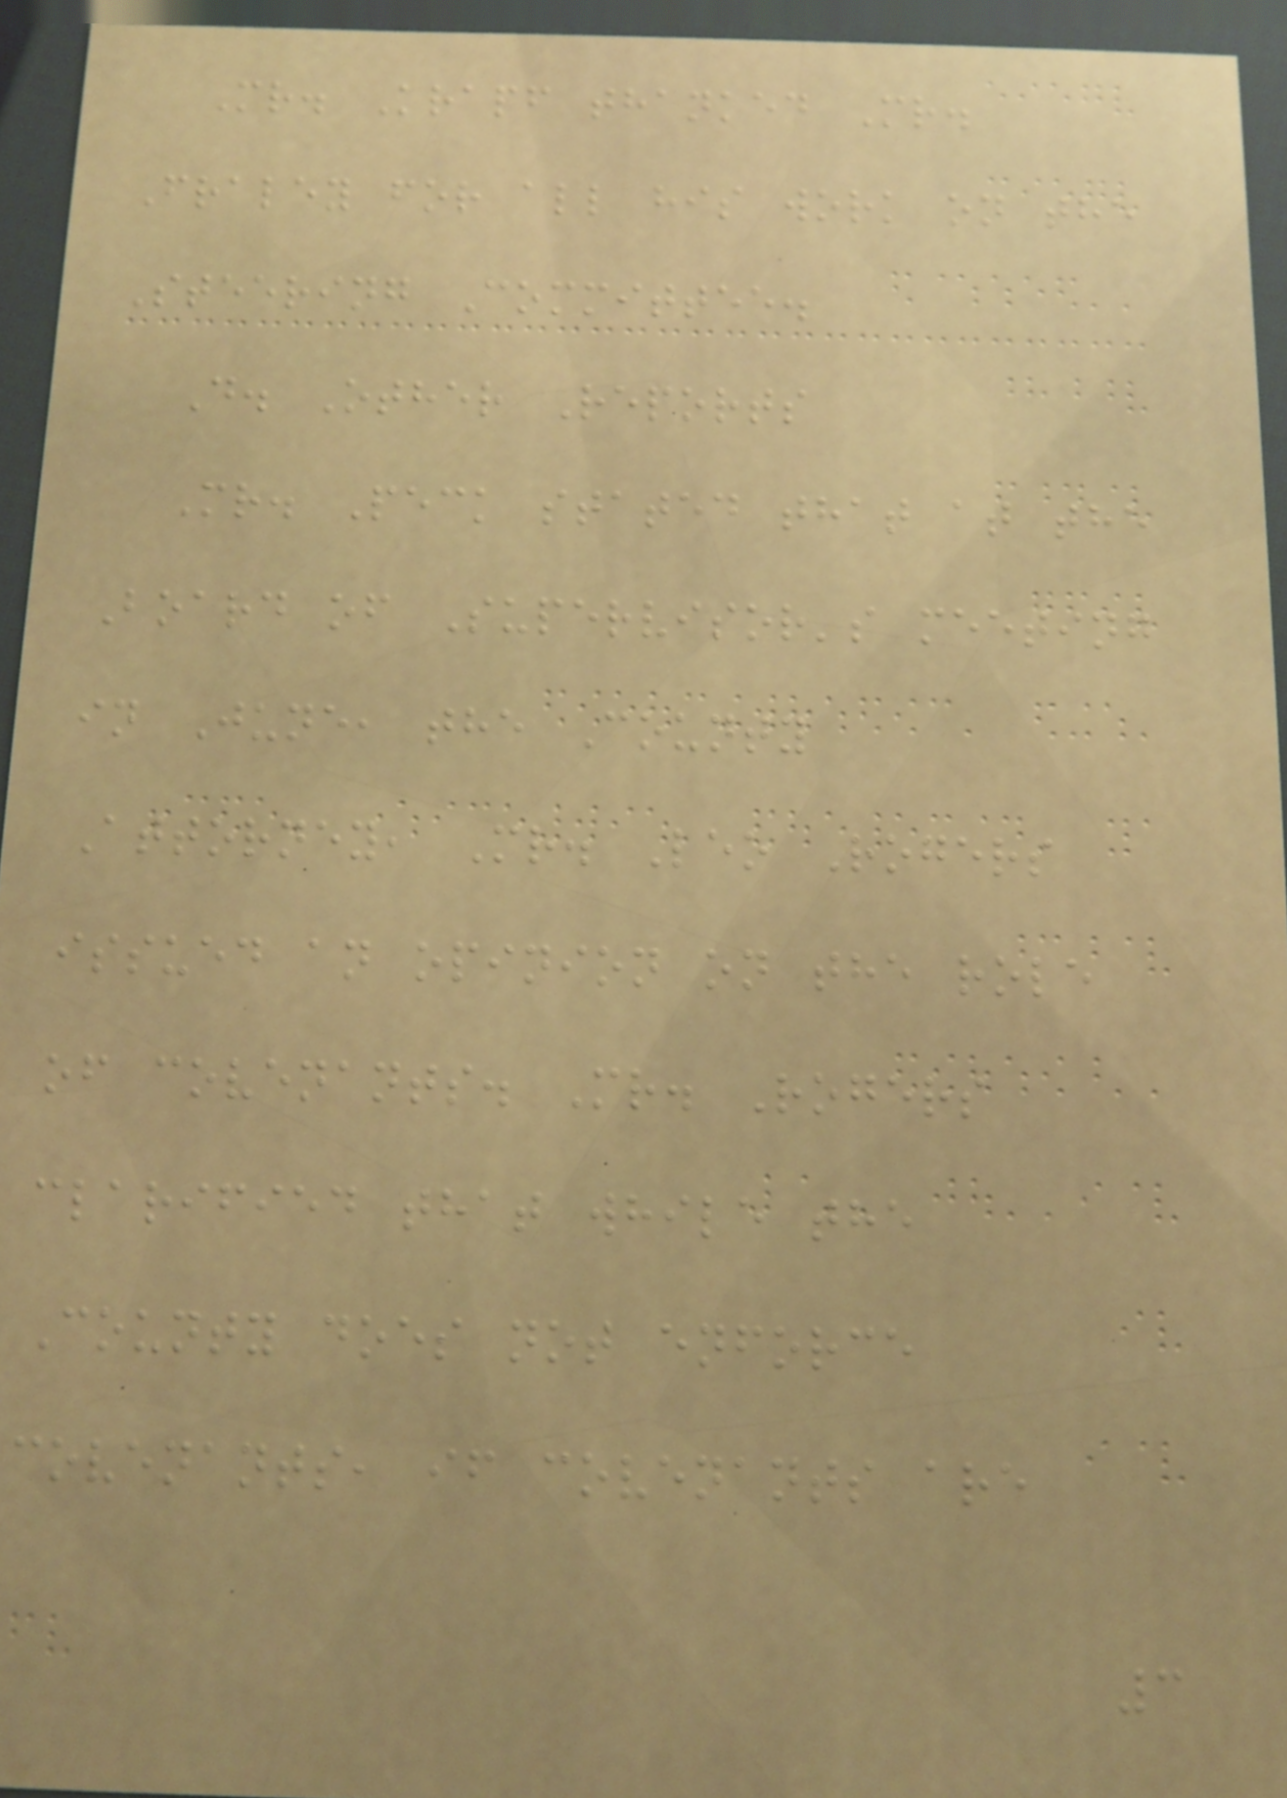Mr. Krapf thanked Mr.
Fraley for all his work on the
Steering Committee.
D. Other Reports
Mr. Peck stated that at the
Board of Supervisor's meeting
in June, the County
Attorney, Mr. Leo Rogers
issued an opinion on the role
of covenants. Mr. Rogers
clarified that while the
County does not enforce
covenants, if covenants are
3
